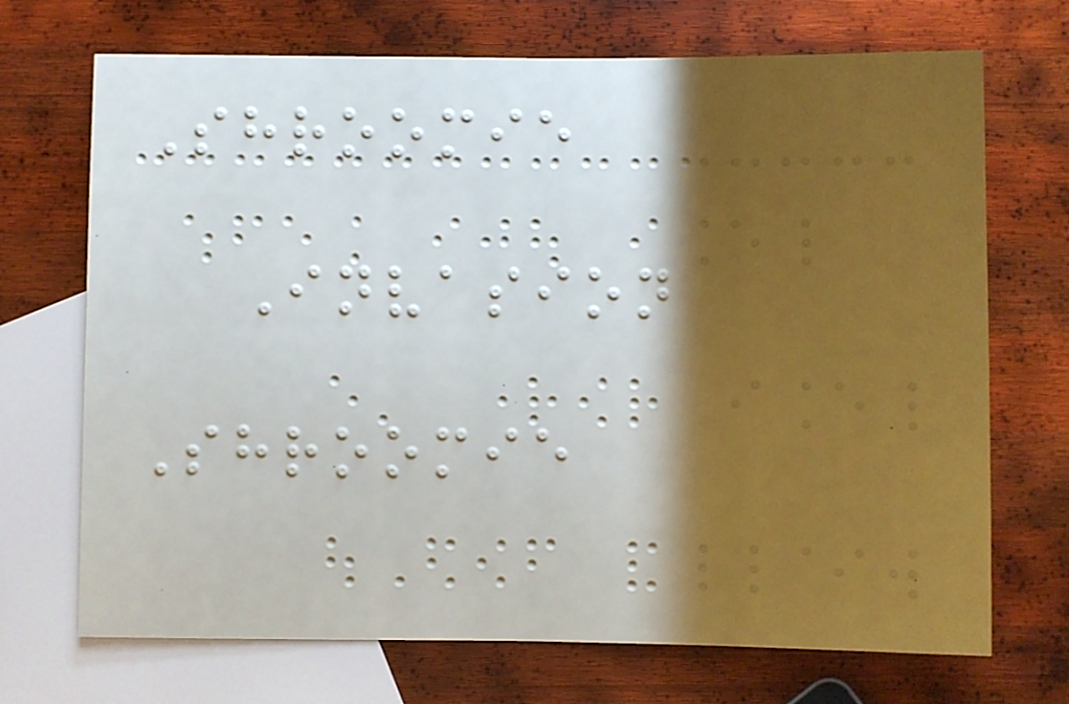Shroomie
Invasion
Shroomie
